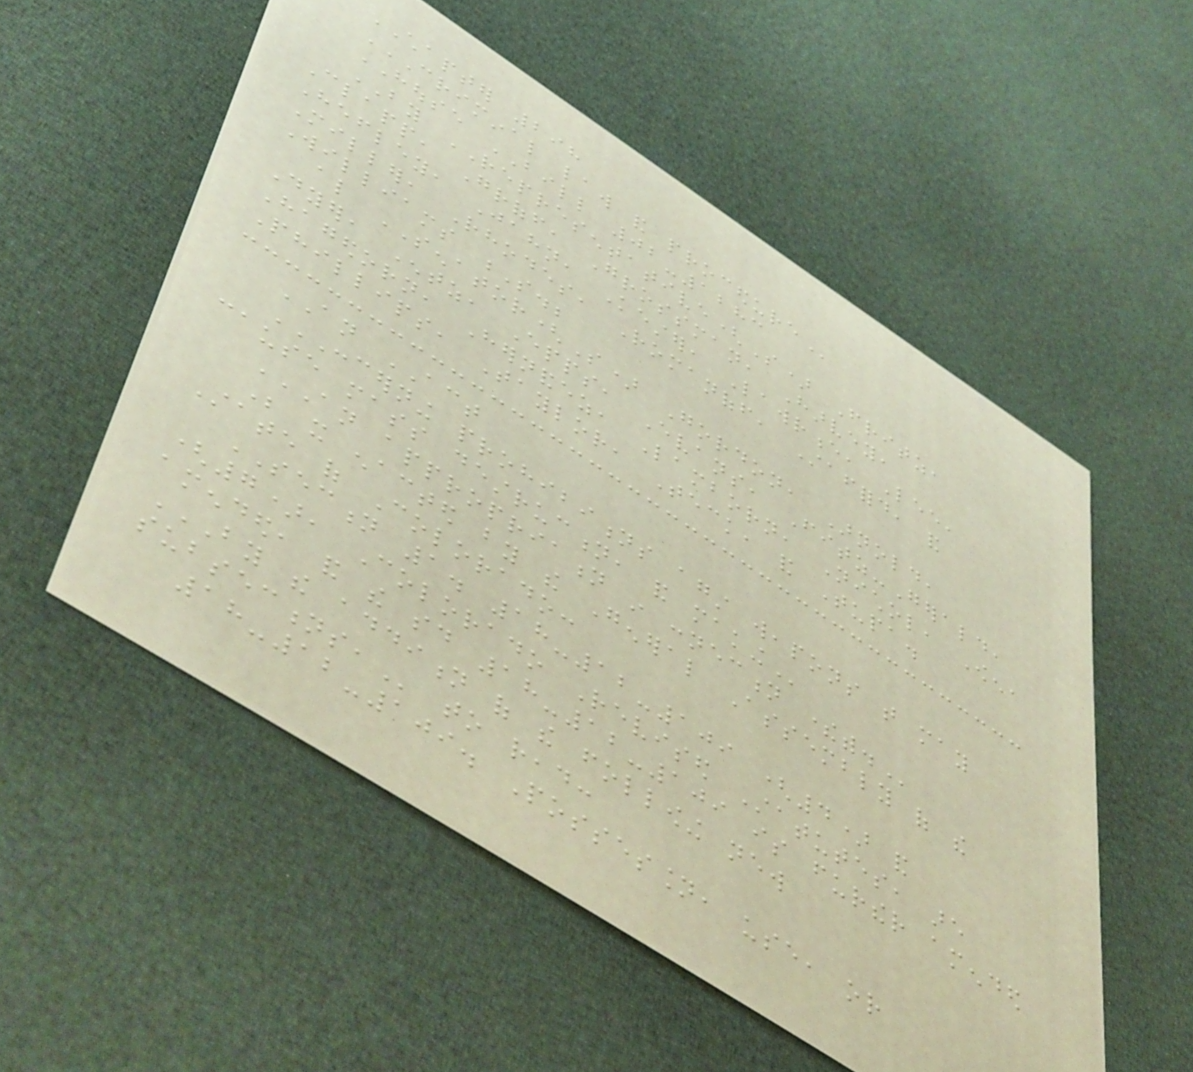CHAPTER 298
CRIMINAL LAW AND PROCEDURE
HOUSE BILL 02-1283
BY REPRESENTATIVE(S) Fritz,
Clapp, Groff, Grossman, Harvey,
Hefley, Jahn, Kester, Lawrence, Lee,
Miller, Rhodes, Romanoff, Stafford, and
Williams S.;
also SENATOR(S) Gordon, Arnold,
Dyer, Entz, Epps, Evans, Fitz-Gerald,
Hagedorn, Hernandez, Lamborn, Nichol, Owen,
Phillips, Taylor, Teck, and Tupa.
AN ACT
CONCERNING PROHIBITIONS AGAINST WEAPONS THAT MAY
CAUSE MASS DESTRUCTION, AND MAKING
AN APPROPRIATION IN CONNECTION THEREWITH.
Be it enacted by the General Assembly of the
State of Colorado:
SECTION 1. 18-12-109 (4) and
(7), Colorado Revised Statutes, are
amended, and the said 18-12-109 is further amended
BY THE ADDITION OF THE FOLLOWING NEW
SUBSECTIONS, to read:
18-12-109. Possession, use, or
